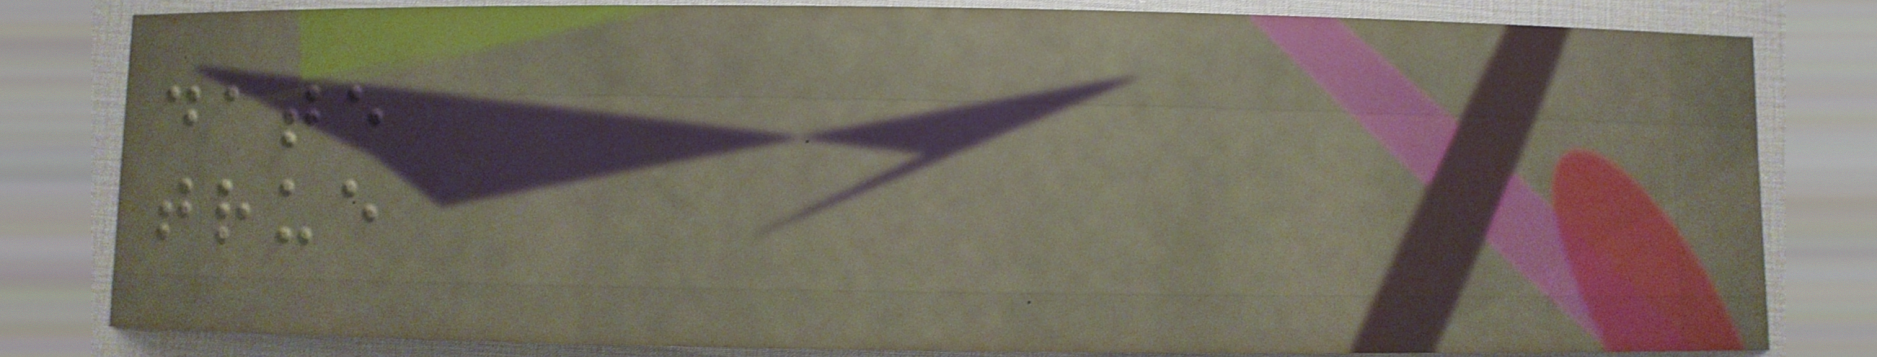date
true
